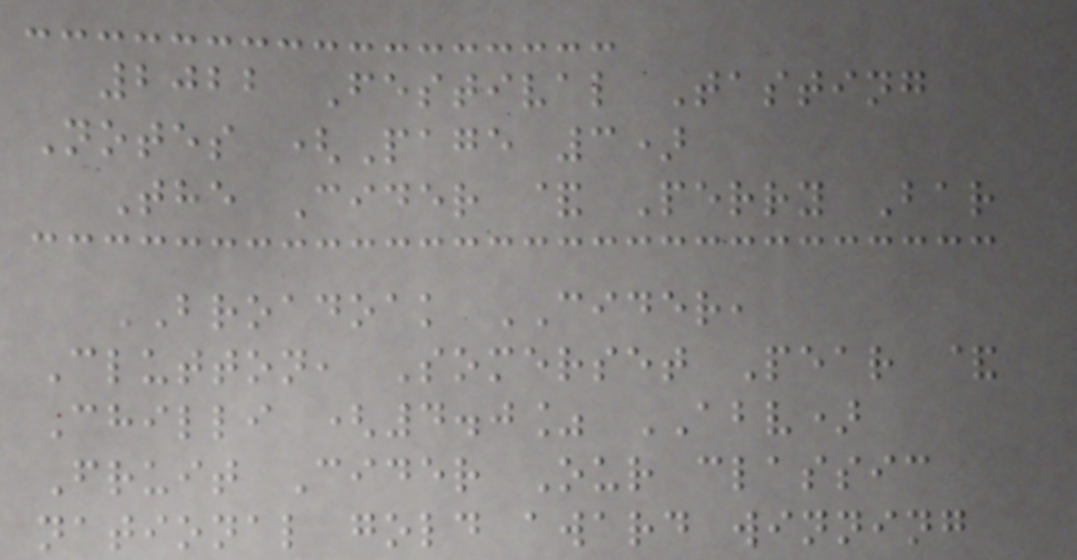2022 Festival Tasting
Notes (Page 3)
The Cider & Perry Bar
BROADOAK CIDER,
Clutton, Somerset Pear &
Chilli (4.0% ABV)
Fruit Cider Our classic
national gold award winning
